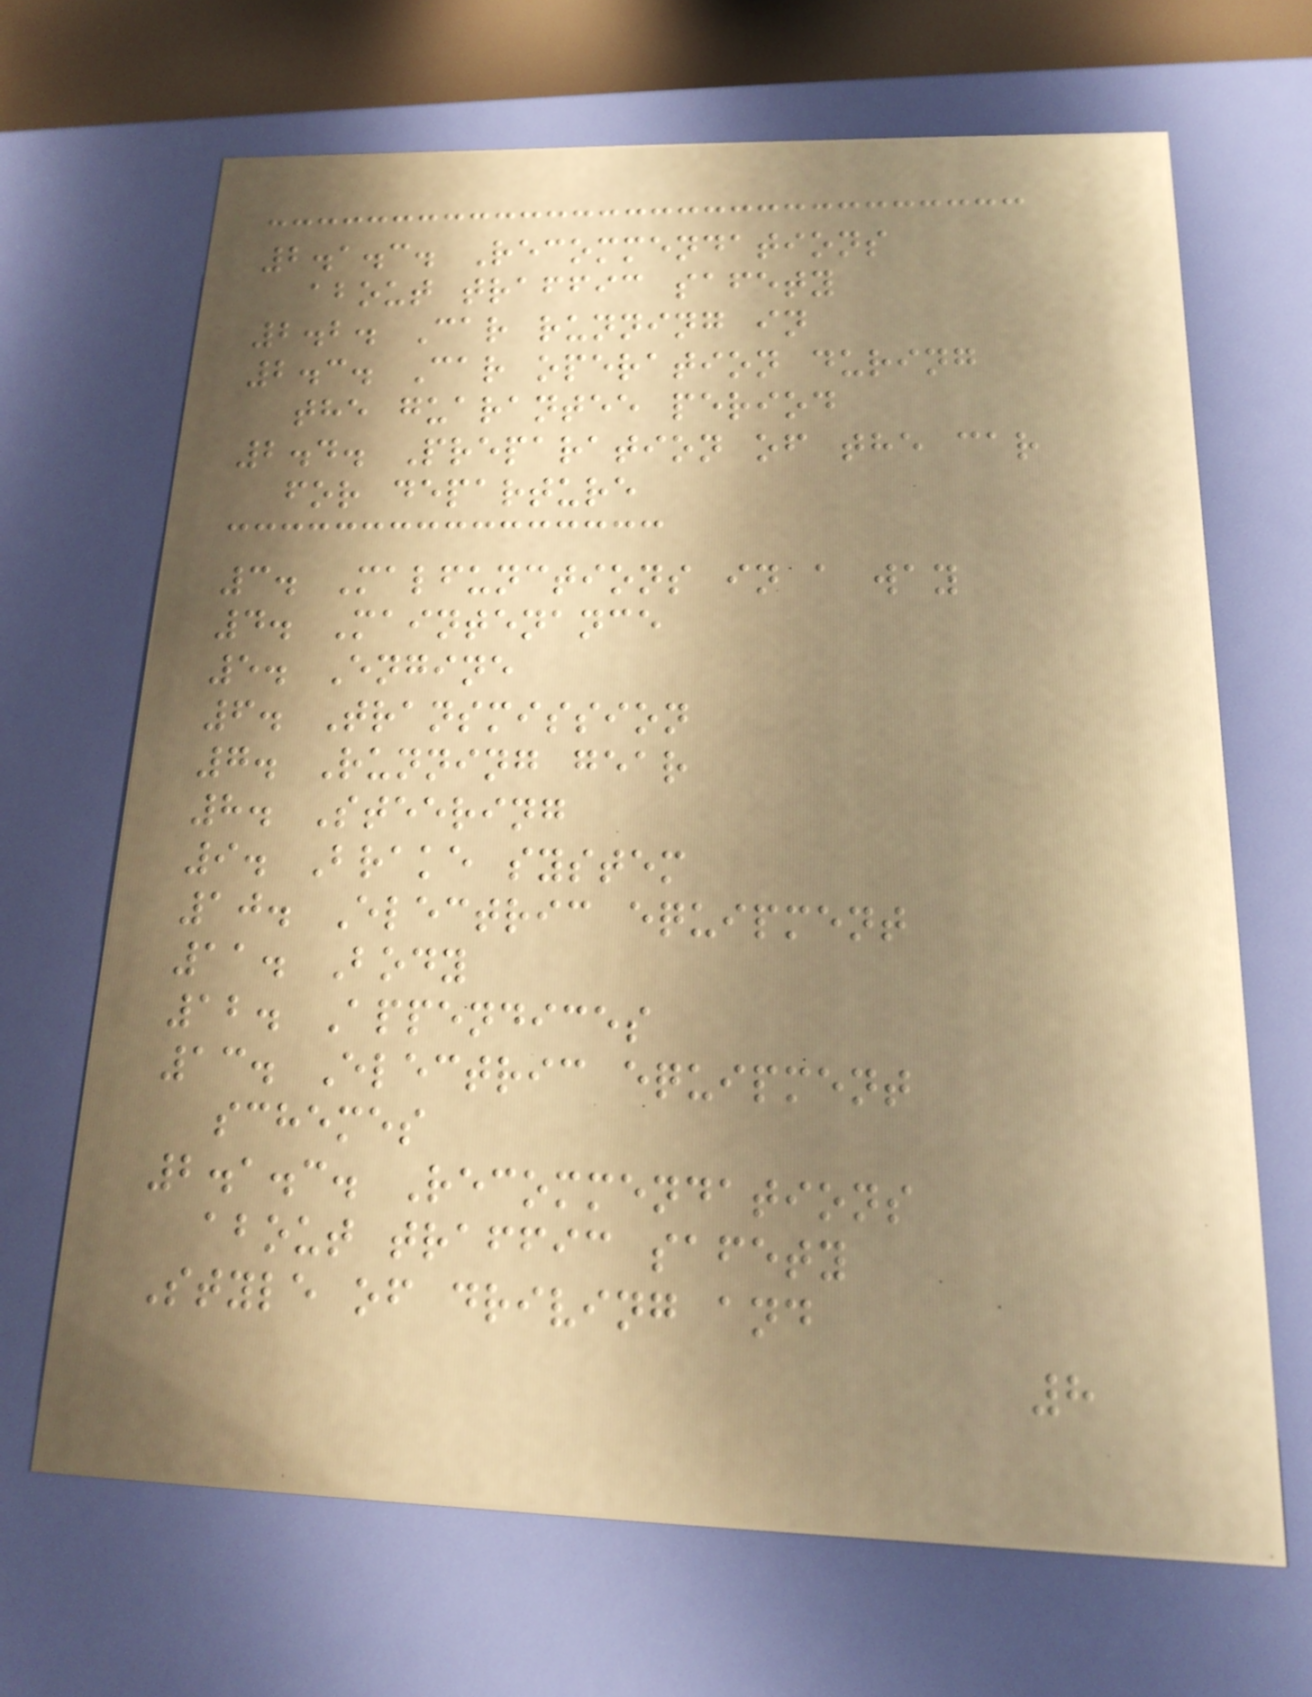2.1.3. Recommendations
about traffic safety
2.2. Car running in
2.3. Car operation during
the guarantee period
2.4. Preparation of the car
for departure
3. Malfunctions in a way
4. Maintenance
5. Engine
6. Transmission
7. Running gear
8. Steering
9. Brake system
10. Electric equipment
11. Body
12. Appendices
13. Electric equipment
schemes
2.1.3. Recommendations
about traffic safety
Style of driving and
8
